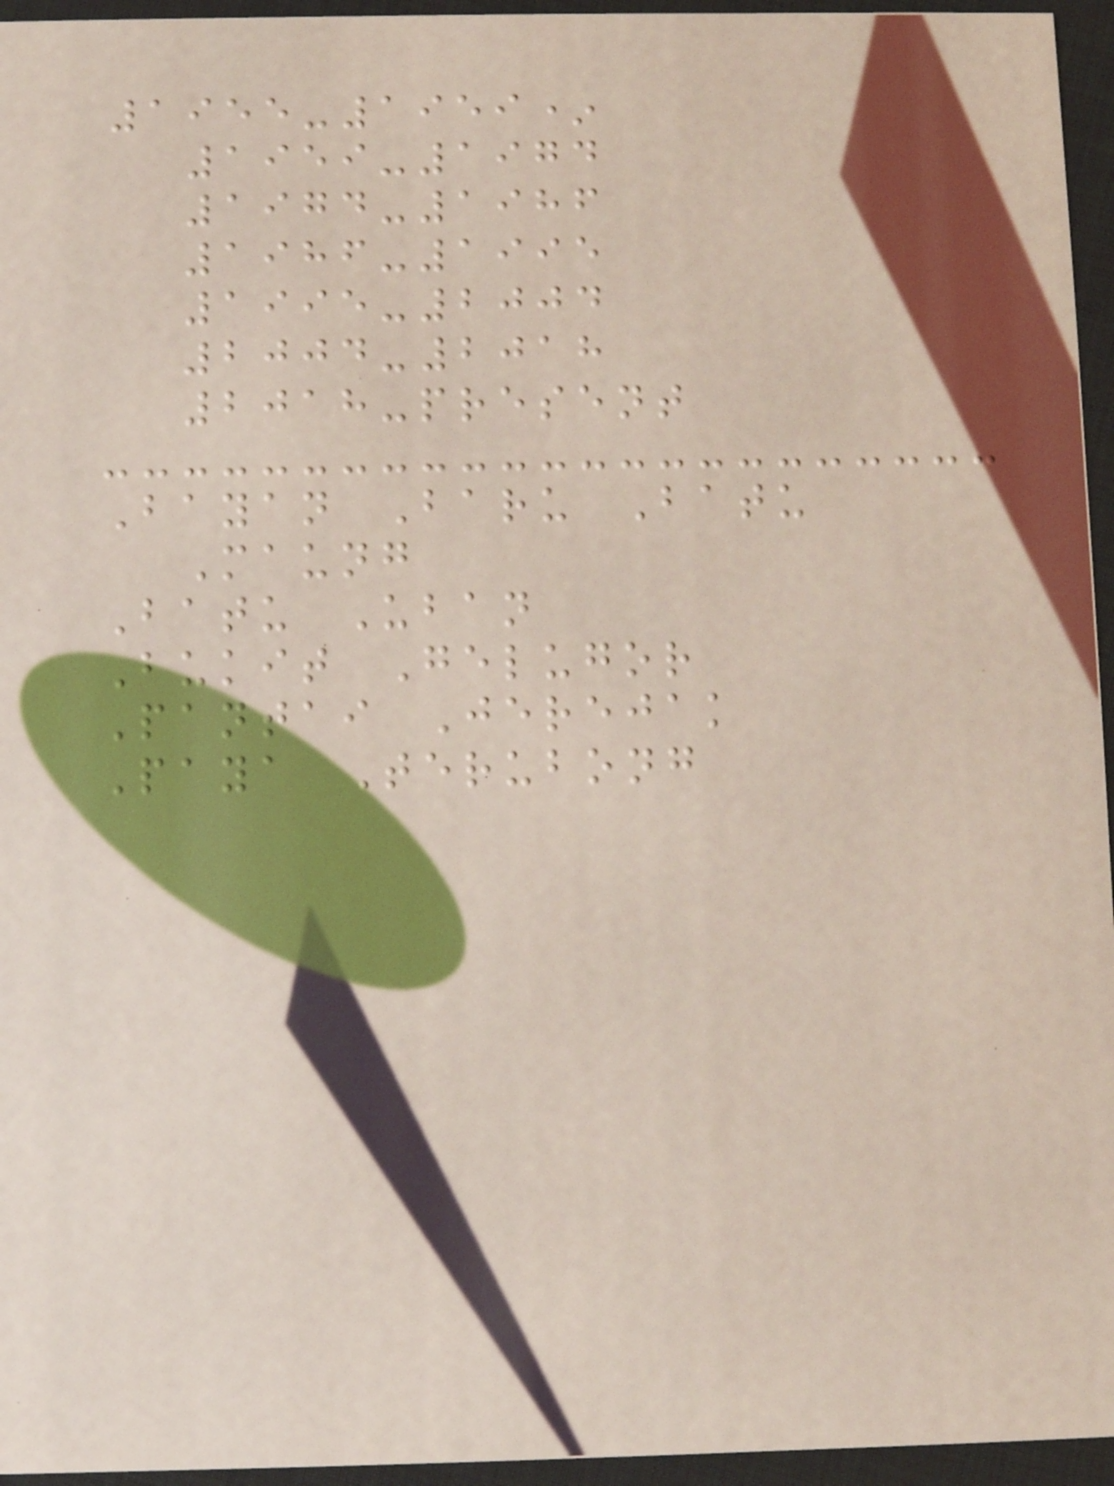1955-1959*
1959-1974
1974-1986
1986-1995
1995-2004
2004-2018
2018-present
Bayan Baru Batu
Maung
Batu Uban
Bukit Gelugor
Pantai Jerejak
Paya Terubong
